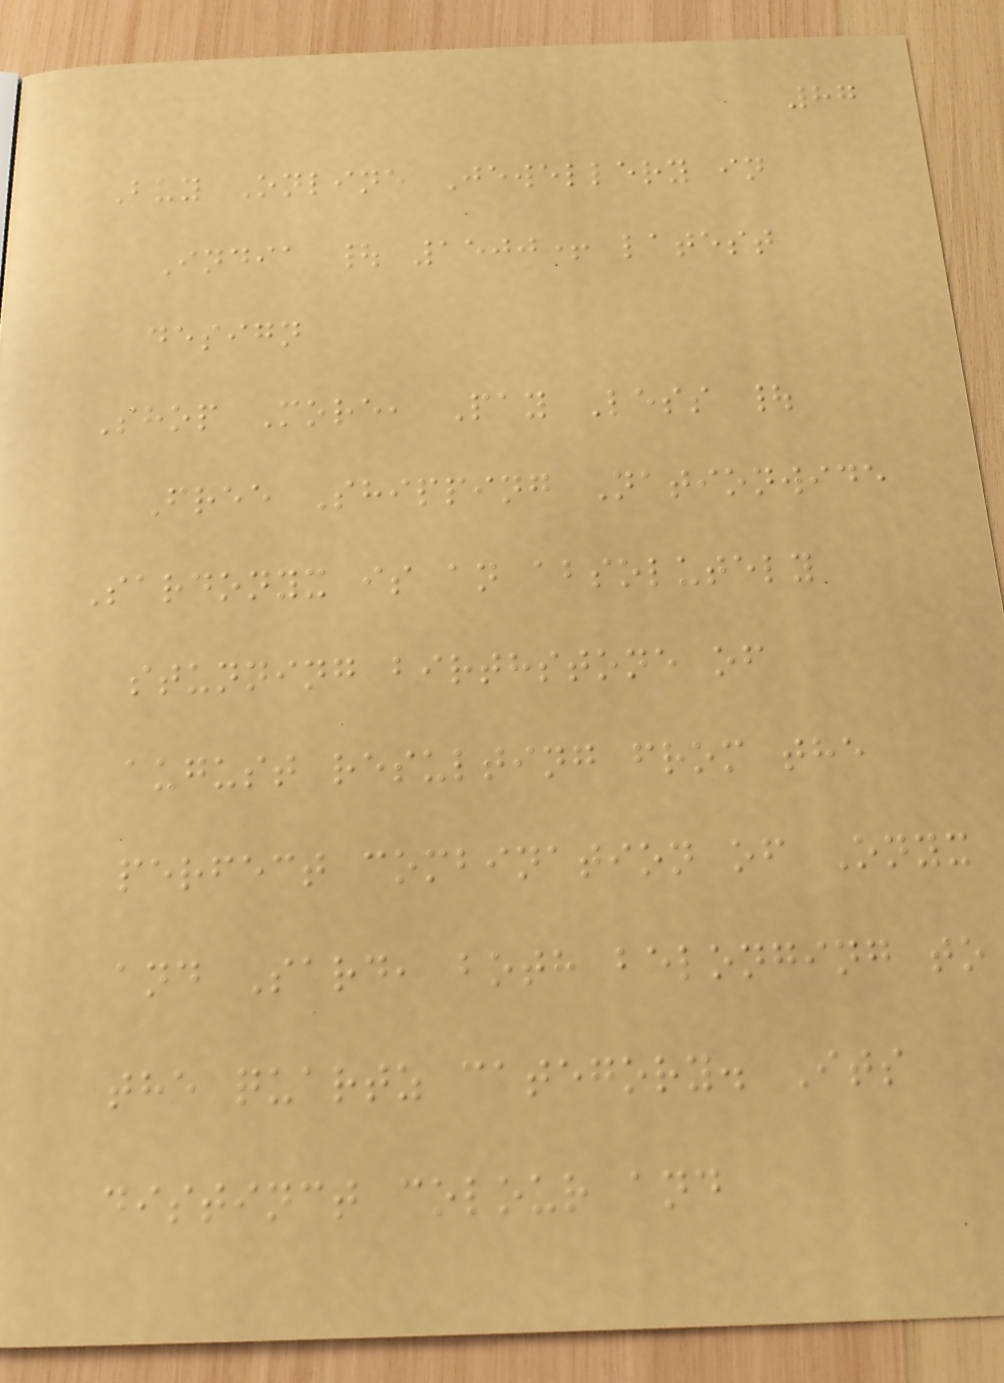87
Buy Online Jewellery in
India | 1500+ latest
design
Shop More, Pay Less |
Free Shipping Nationwide
Sardonyx is an absolutely
stunning birthstone of
august resulting from the
perfect combination of Onyx
and Sard, both belonging to
the quartz category. Its
distinct colour and
